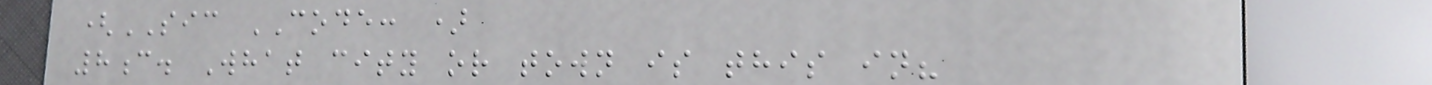(SIC CODE: )
8c. What city or town is this in?
